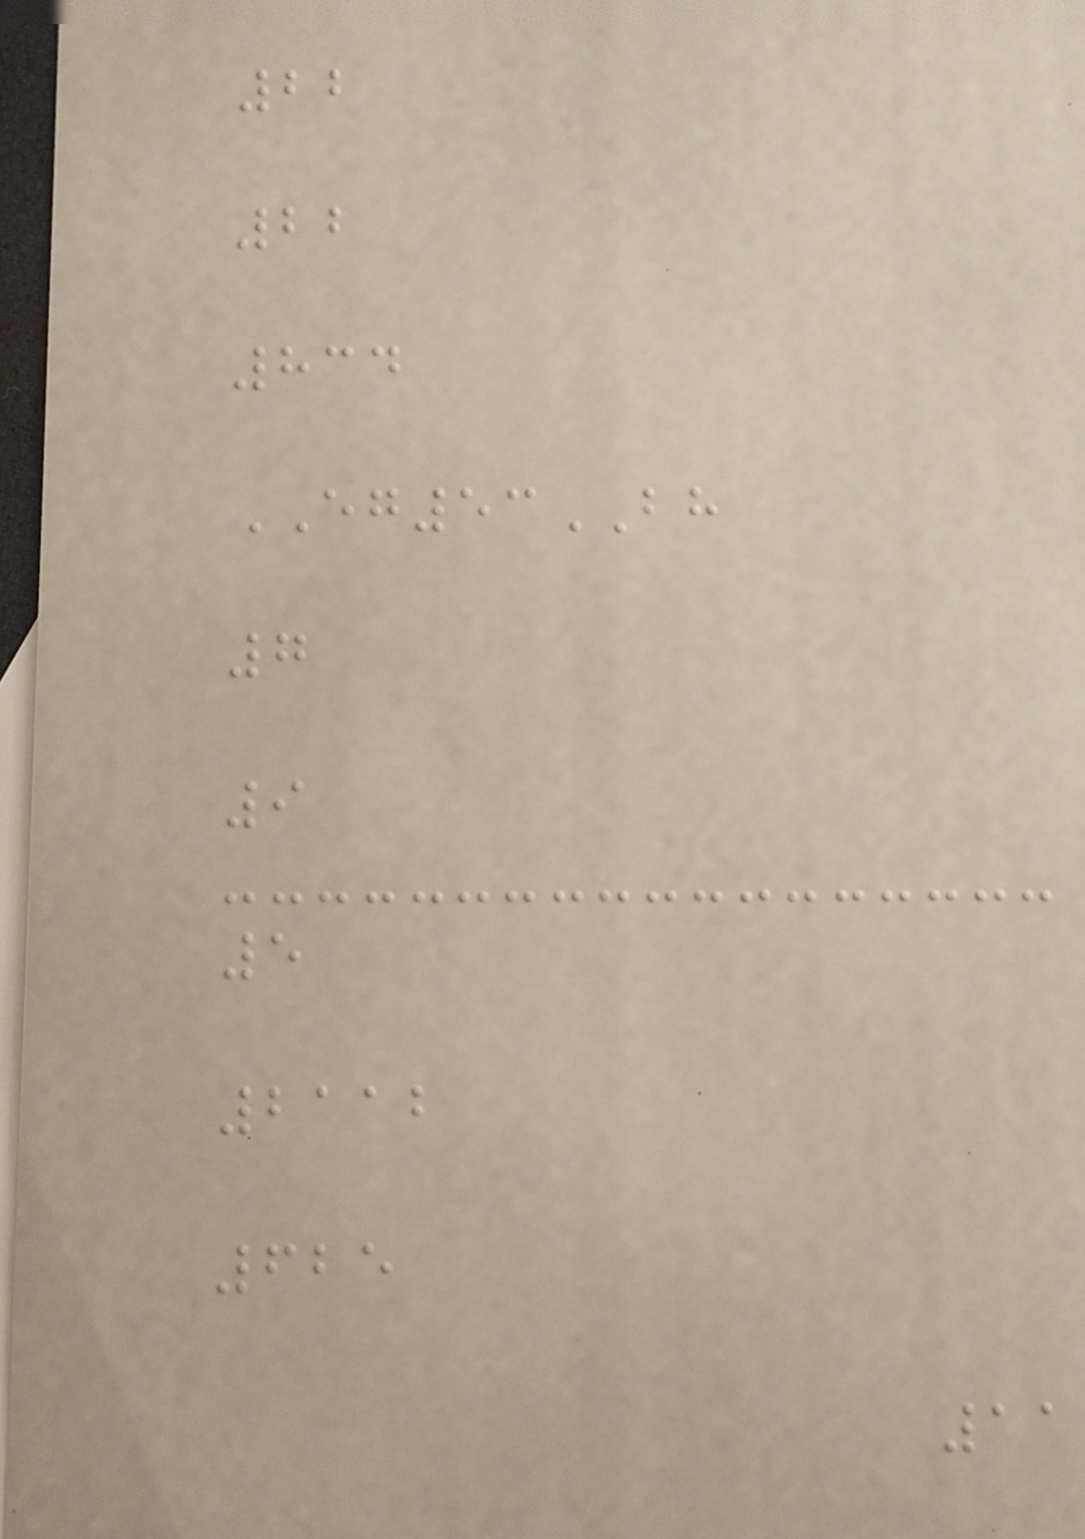22
22
834
EG53BH
7
9
5
2112
625
11
